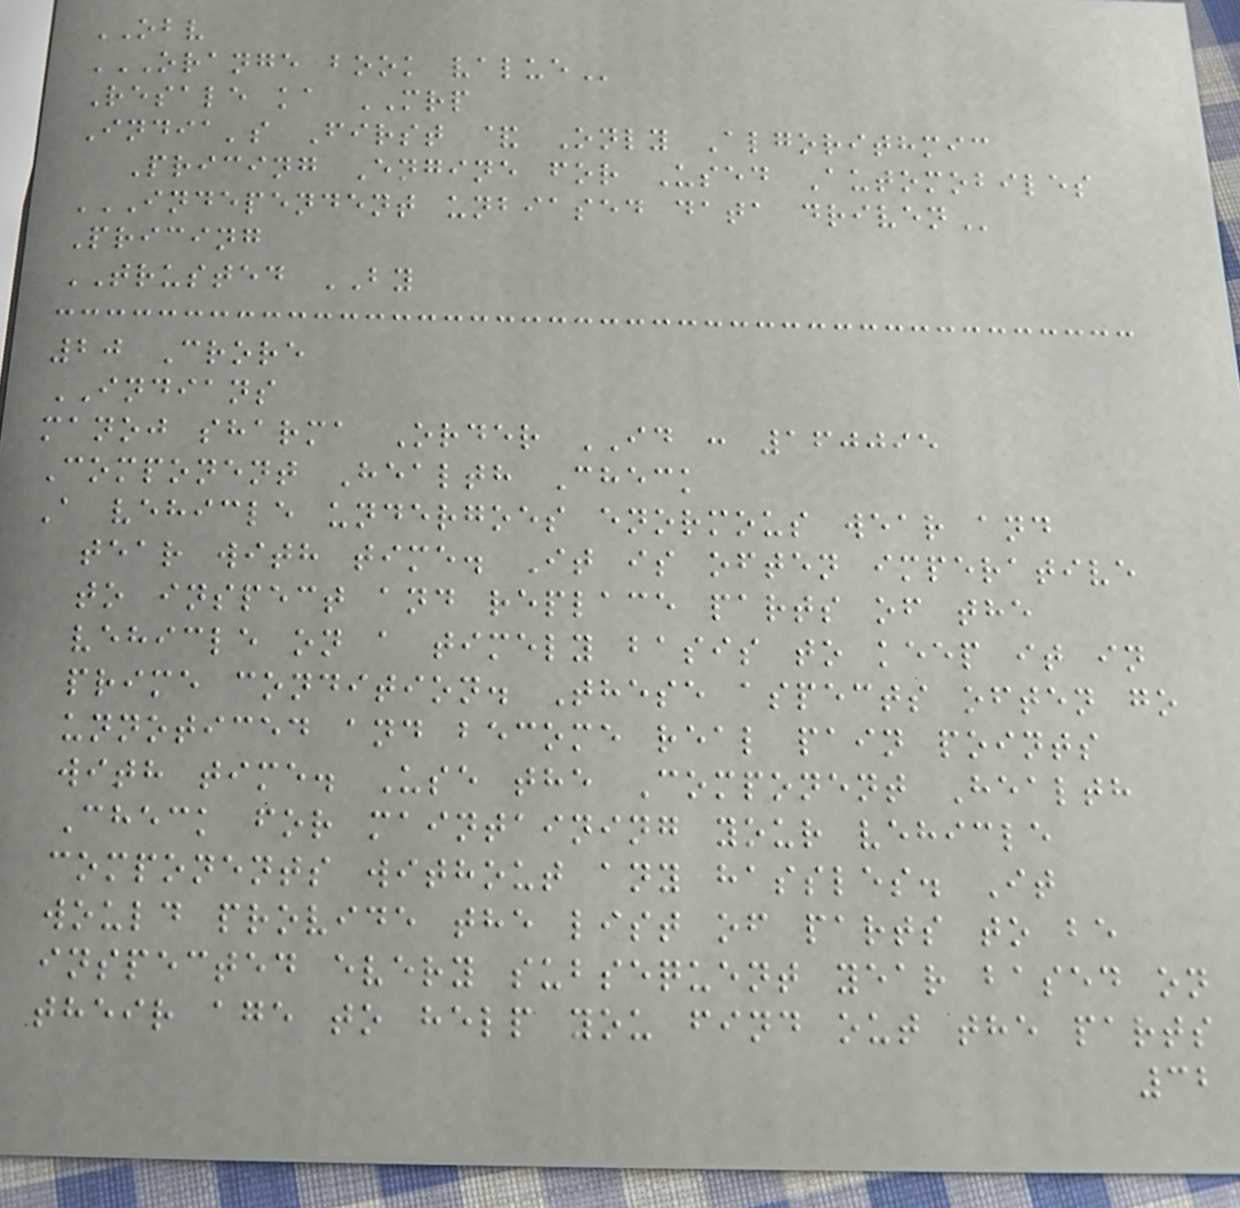OBV
ORANGE BOOK VALUE
Resale ka MRP
India's First & Only Algorithmic
Pricing Engine for Used Automobiles
INDEPENDENT UNBIASED DATA DRIVEN
Pricing
TRUSTED BY
20 Crore
INDIANS
manoj sharma Order ID : 160095
Component Health Check
A vehicle undergoes enormous wear and
tear with time. It is often imperative
to inspect and replace parts of the
vehicle on a timely basis to keep it in
prime condition. These aspects often go
unnoticed and become real pain points
with time. Use the Component Health
Check for maintaining your vehicle
components without any hassles. It
would provide the list of parts to be
inspected every subsequent year based on
their age to help you find out the parts
32
